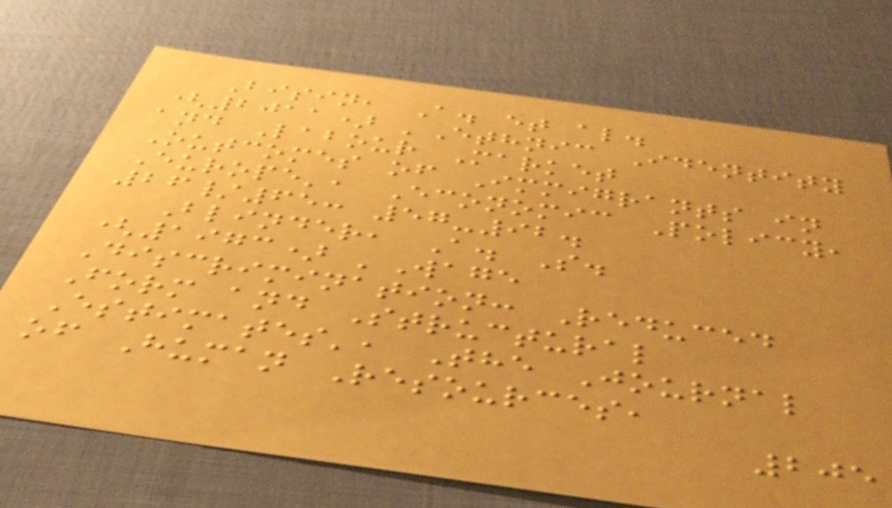Bisin, A. et al.
(2011) 'Ethnic Identity
and Labour Market
Outcomes of Immigrants in
Europe', Economic Policy,
26/65: 57-92.
Blinder, A. S.
(1973) 'Wage
Discrimination: Reduced
Form and Structural
Estimates', The Journal
of Human Resources,
205
